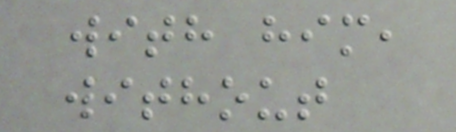with him,
without
